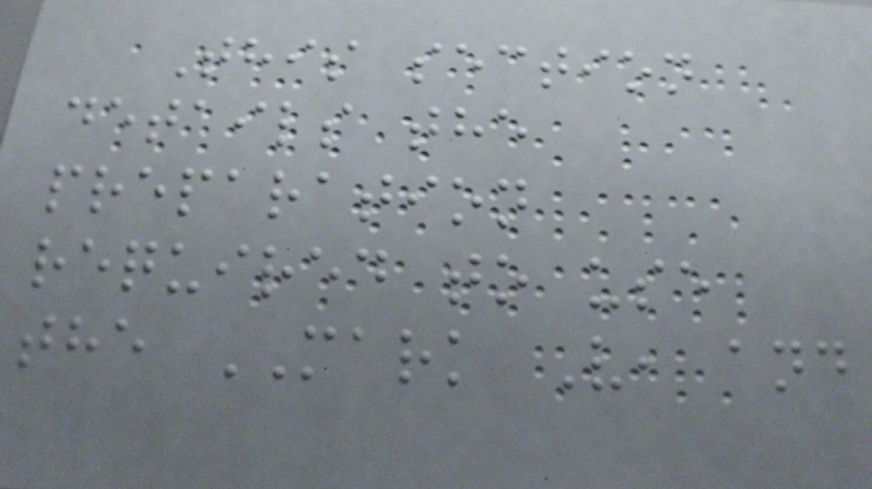This section
details the
preparation
required to use
the MARK V, and
